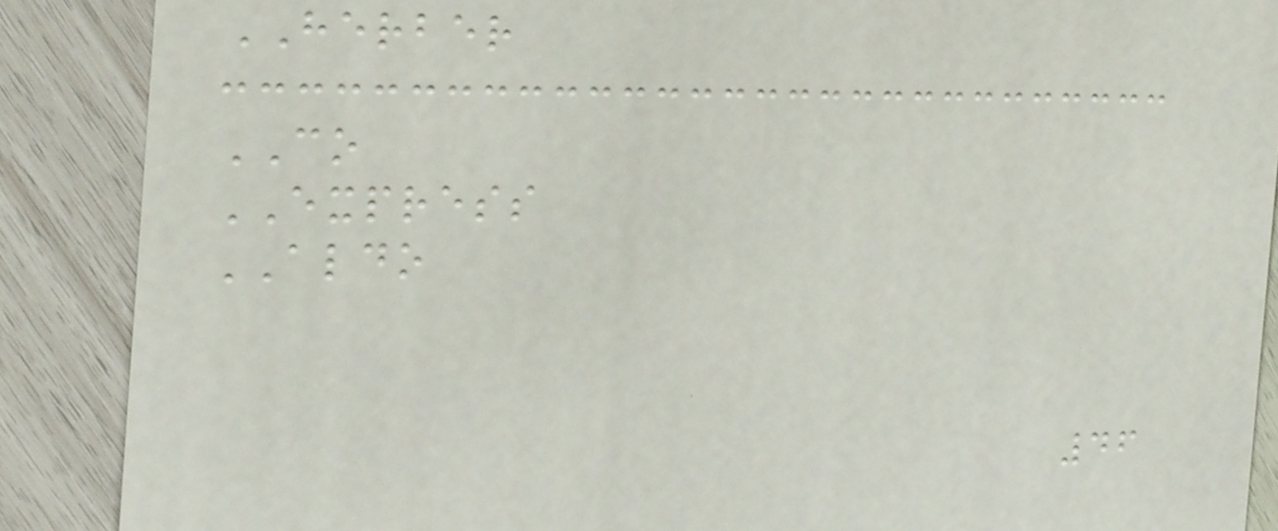HERBER
CO
EXPRESS
ALDO
46
